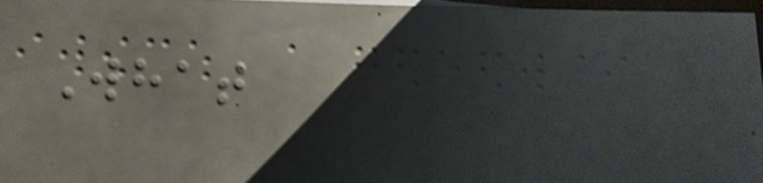What
